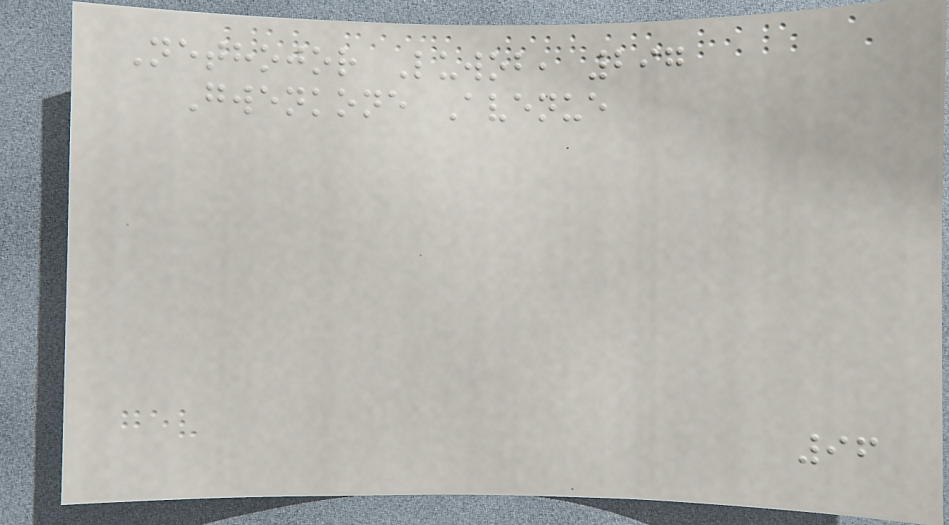Nethojor Luwob, 297
Gwenkone Avenue
96
